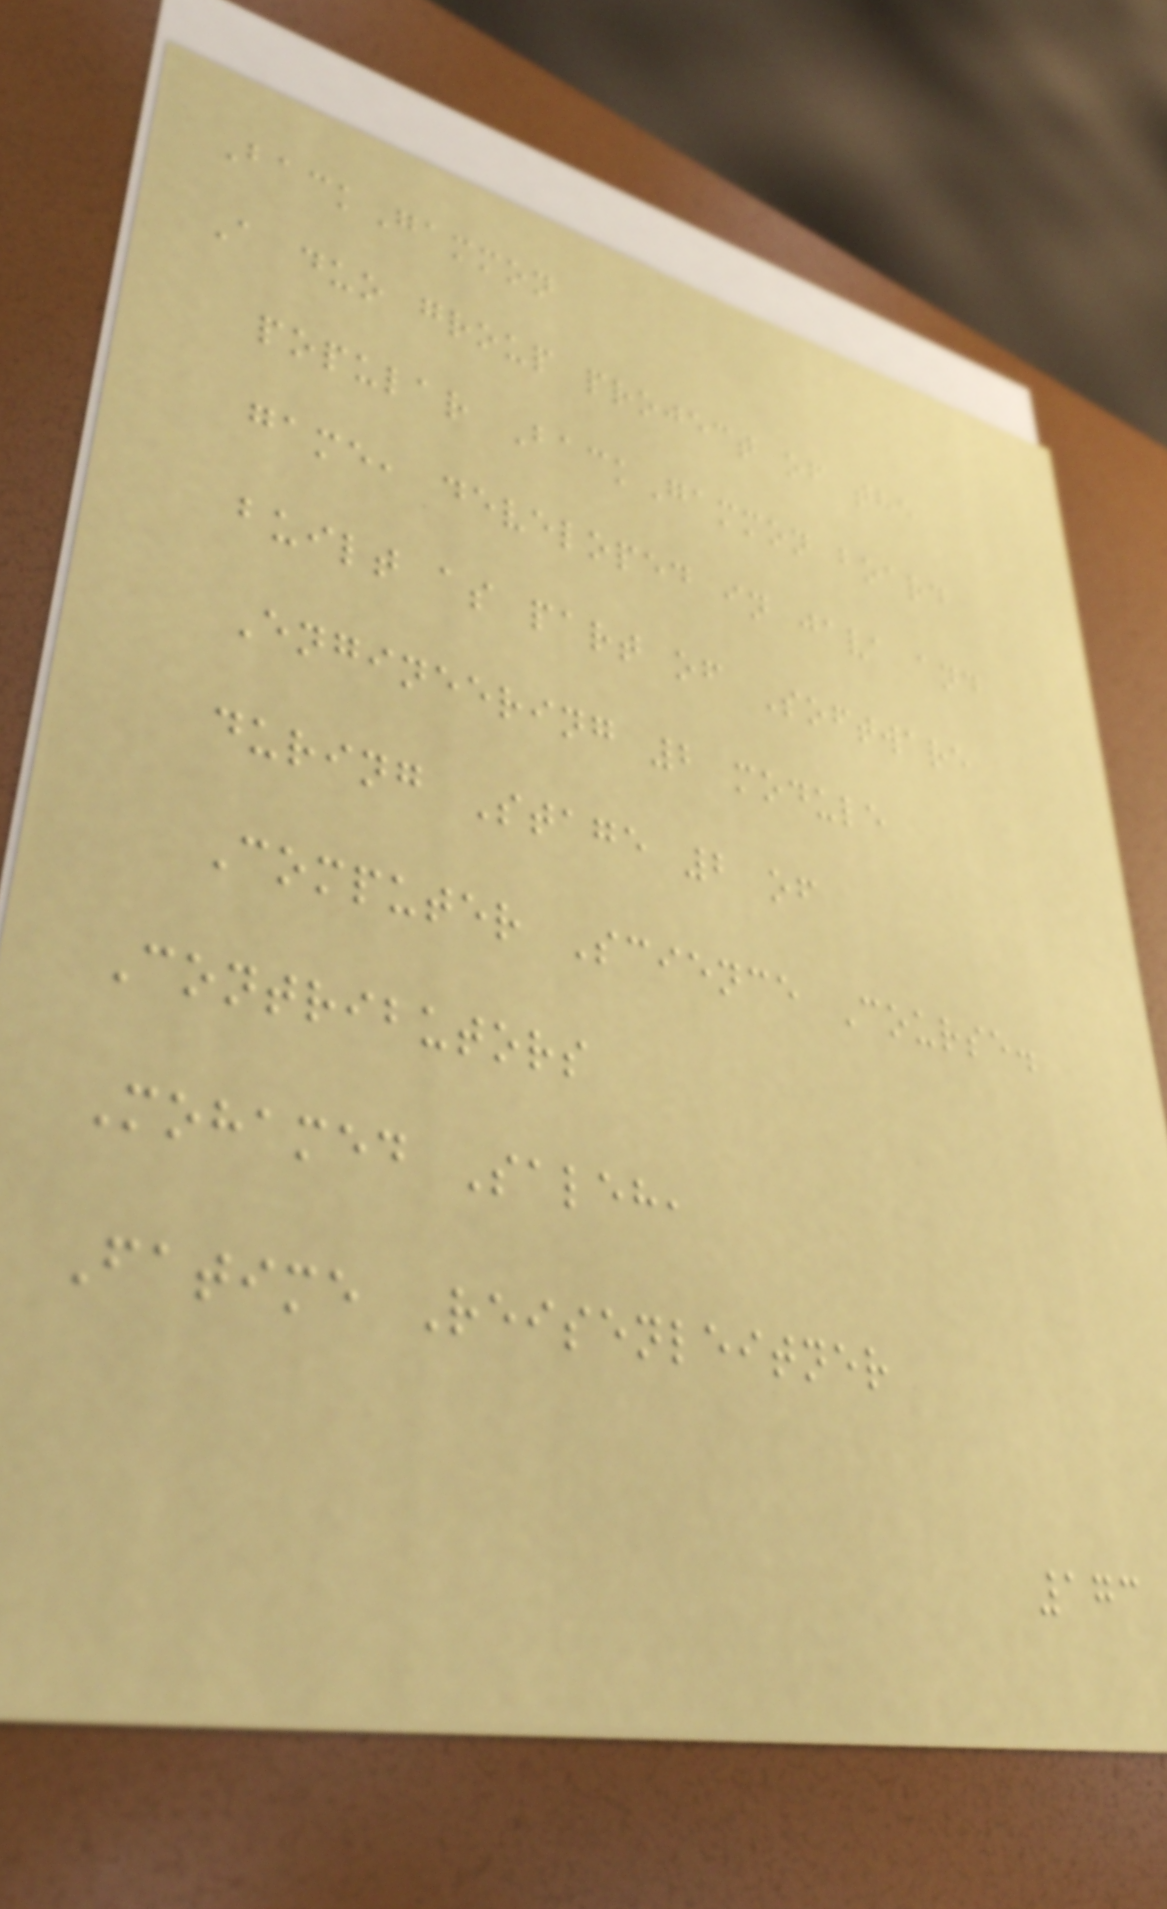BackGammon
A duo group project of the
popular BackGammon board
game, developed in java and
built as part of Software
Engineering 2 module
during Stage 2 of
Computer Science Course.
Contributors
Mohamed Saleh,
Fatime Reisenleitner
173
